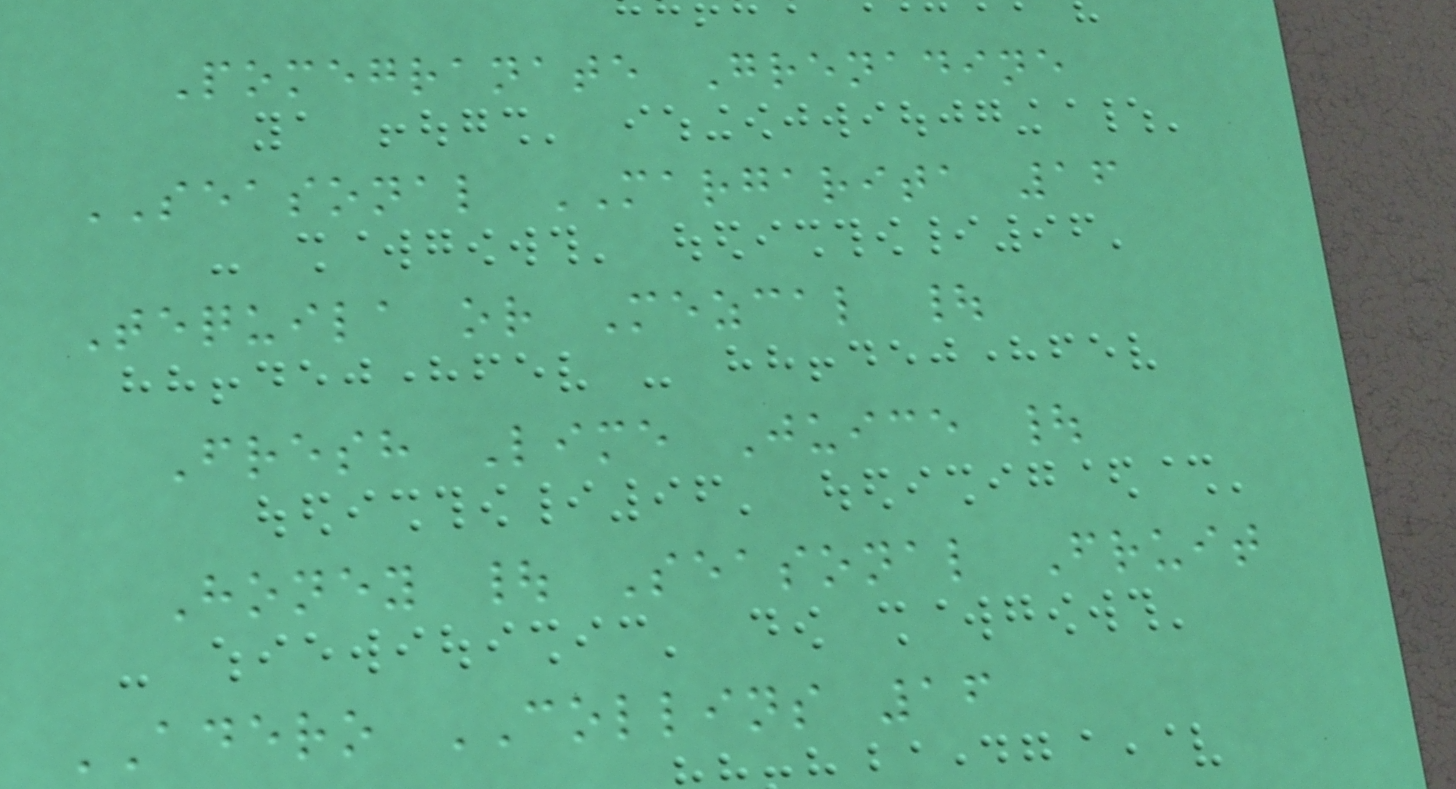Pomegranate Grenadine
SEASONAL MARGARITA 16
Tequila or Mezcal |
Fresh Lime Juice |
Honey | Seasonal Fruit
ADERO COLLINS 16
